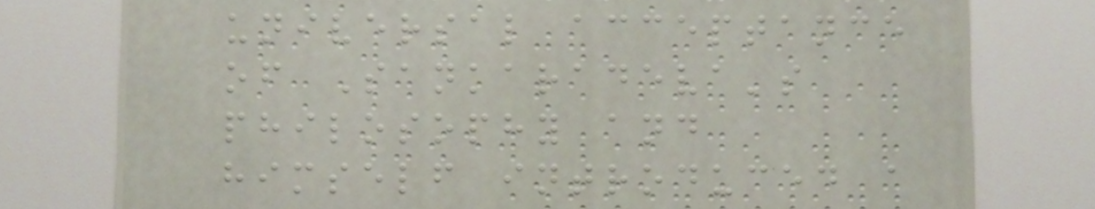universal acceptance
of Sankaradeva's
philosophy and
himself introduced a
